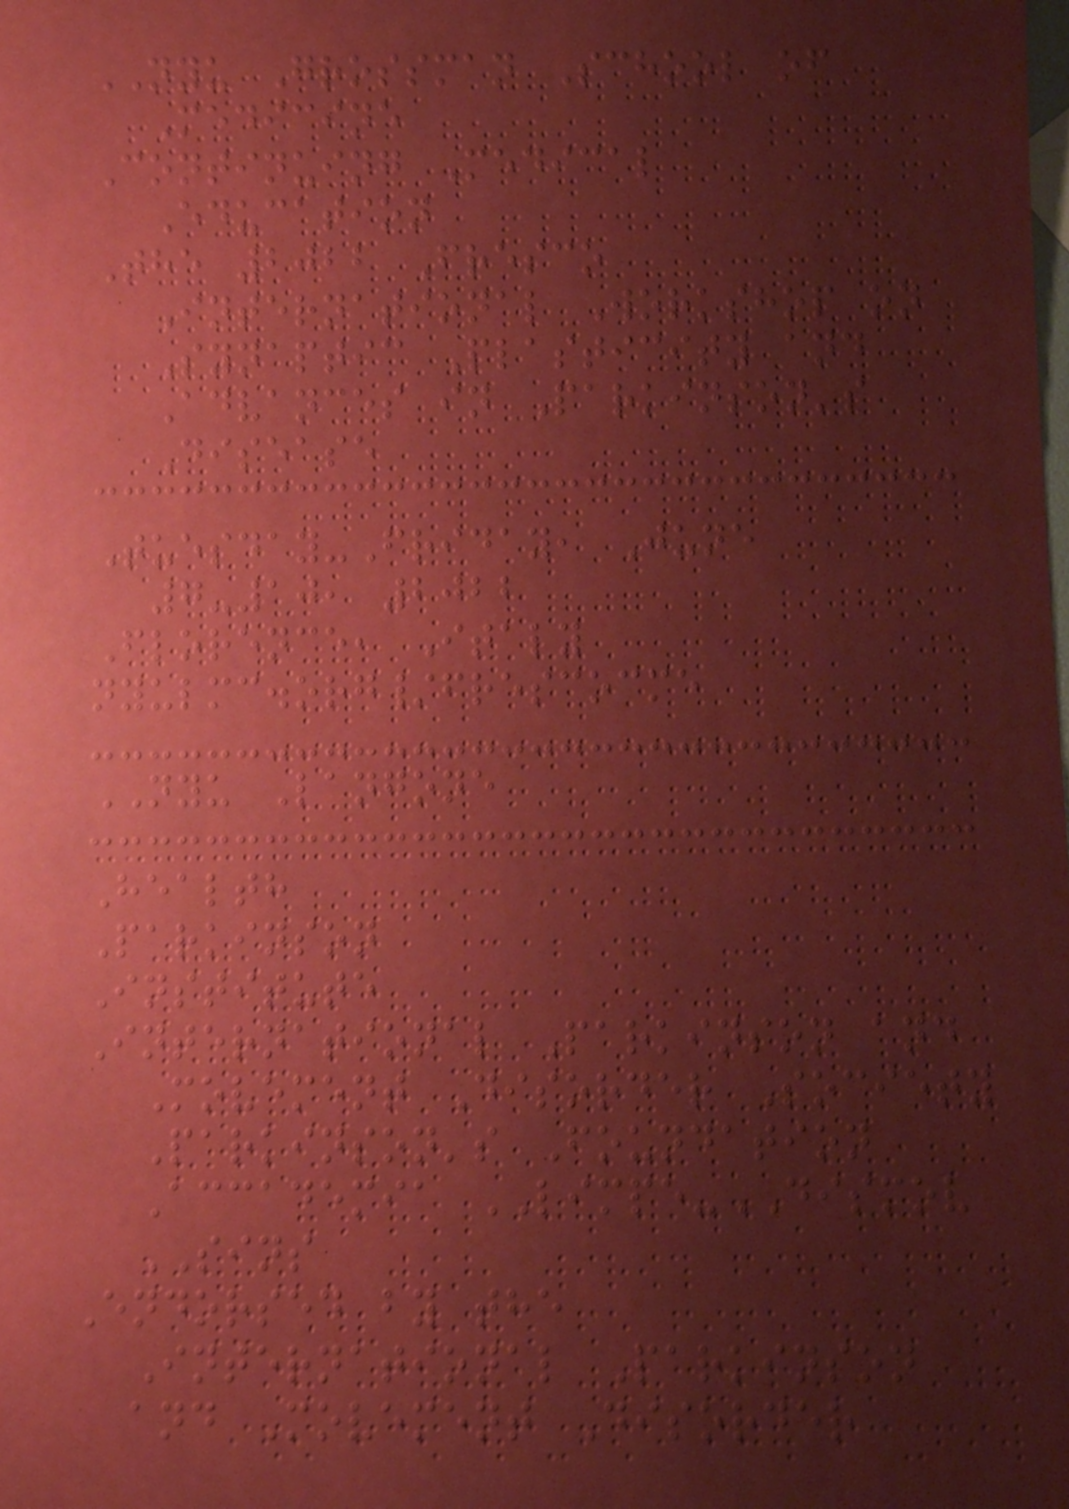NYU Grossman School of
Medicine
Continuing Medical
Education
The 2022 Fresco
International Workshop on
Synaptic Plasticity and
Advances in Parkinson's
Disease
Tuesday-Friday, June
7-10, 2022
Florence, Italy
nyulmc.org/frescocme
NYU Langone
Health
Parkinson
Institute
International Parkinson and
Movement Disorder Society
Parkinson's Foundation
Accademia LIMPE-DISMOV
SINS
Endorsed by the
International Parkinson
and Movement Disorder
